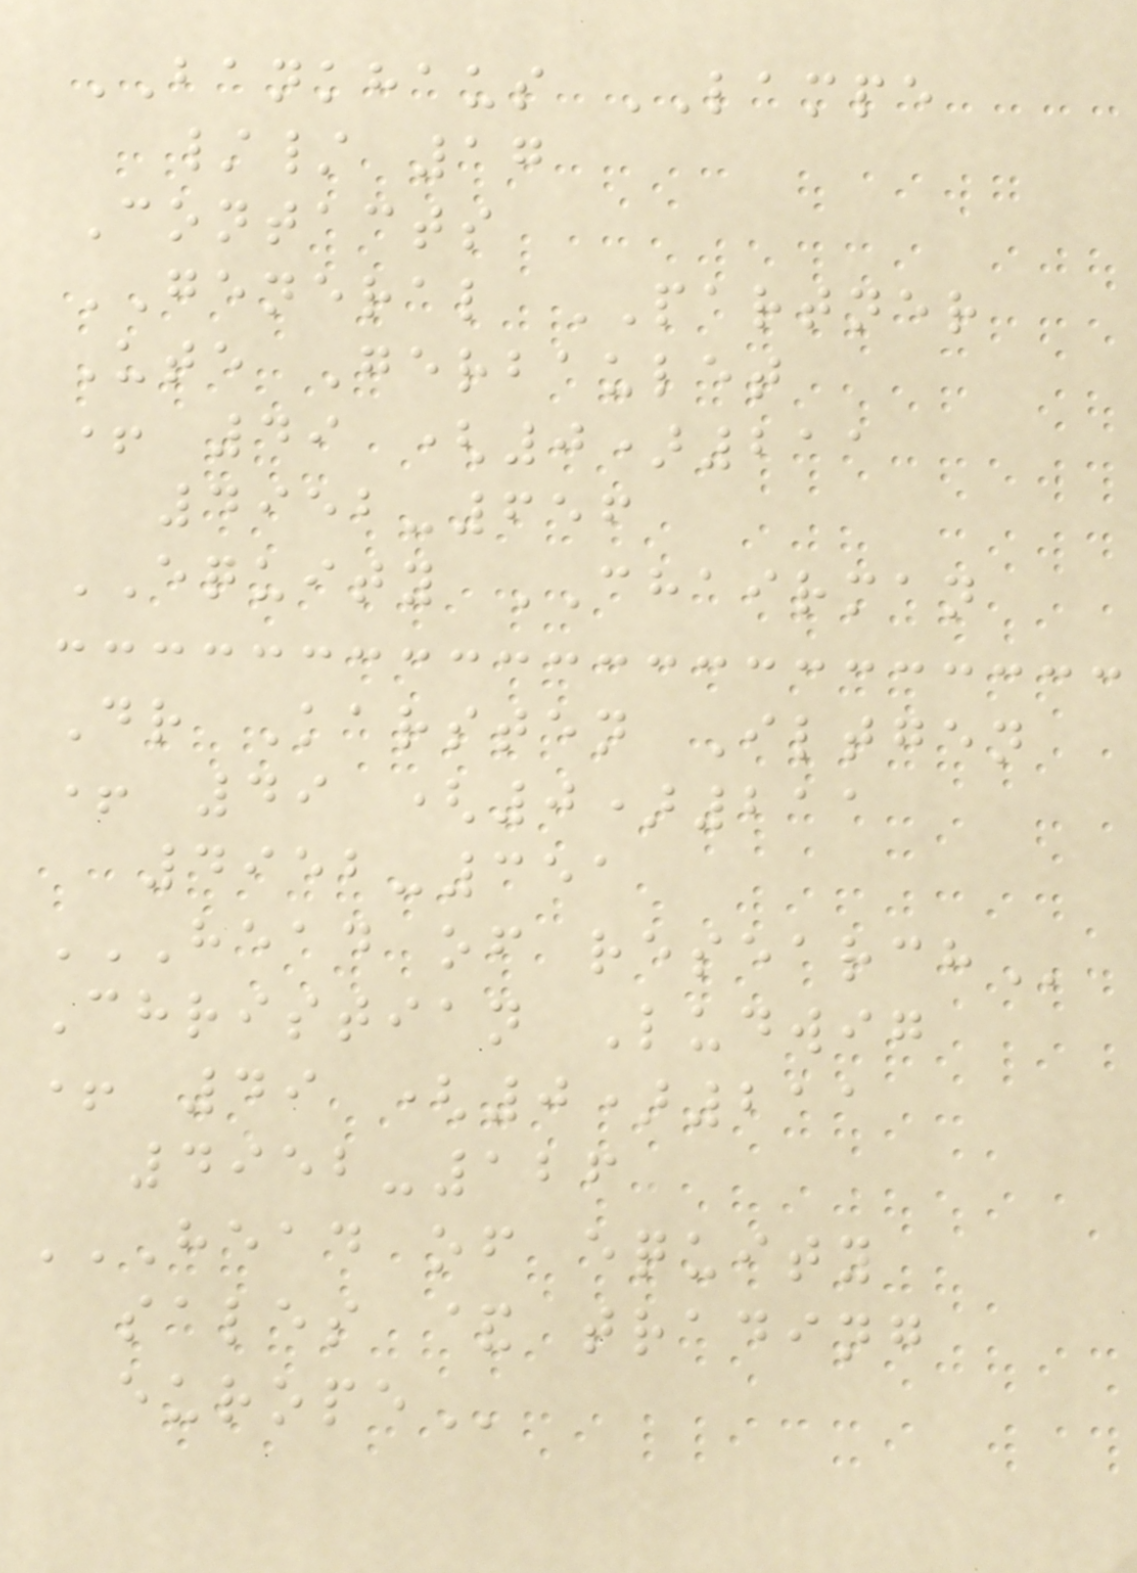BANKHAUS LAMPE
// 17
Contacts
GENERAL PARTNER
Ute Gerbaulet
+ 49 (0)211
4952-656
EQUITY CHAIRMAN
Dr Karsten Iltgen
+ 49 (0)211
4952-351
HEAD OF RESEARCH
Christian Ludwig
+ 49 (0)211
4952-126
HEAD OF EQUITY
SALES & TRADING
EUROPE
